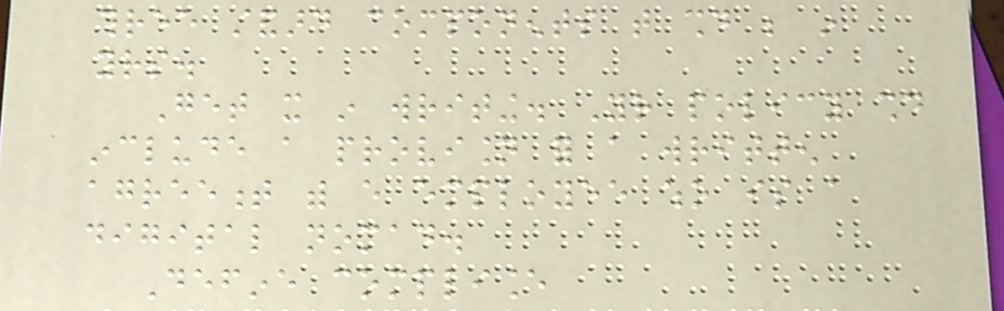three standard components that should be in
yours.
Get it in writing. Your policy should
include a provision for a written
agreement with every employee who is a
digital nomad.
Define compliance
